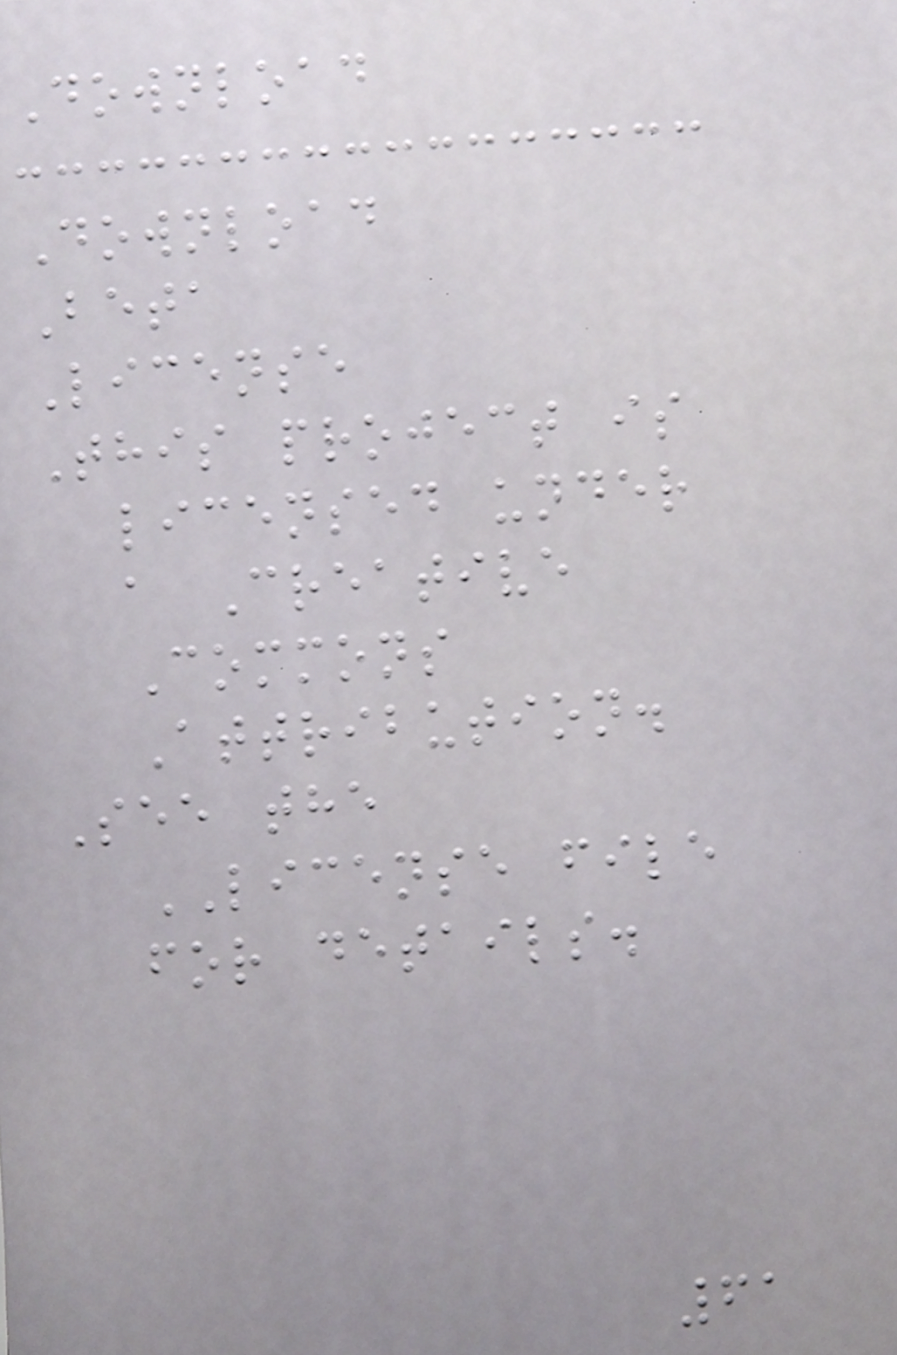Download
Download
Beta
License
This project is
licensed under
a Creative
Commons
Attribution.
See the
LICENSE file
for details.
61
